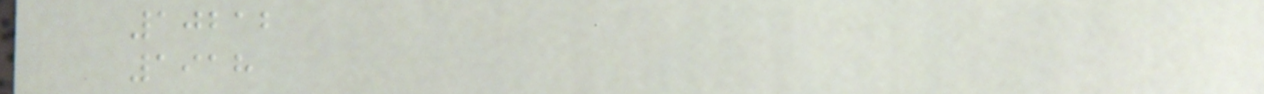10212
1918
